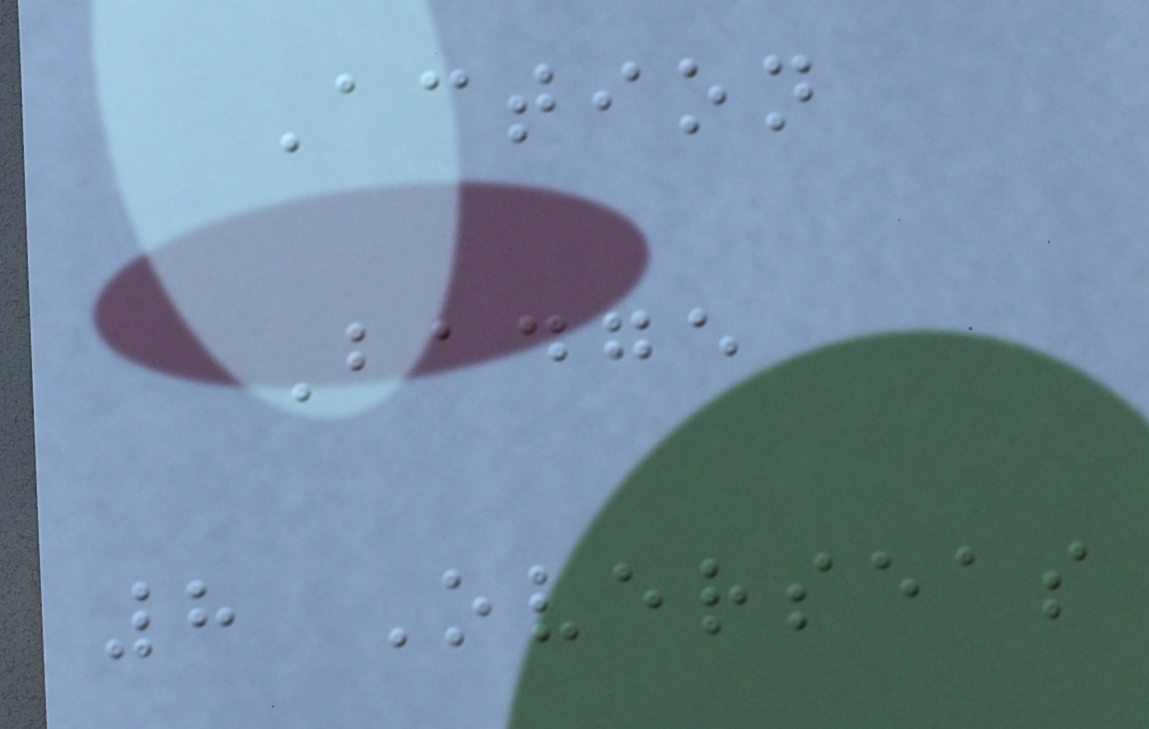Action
Badge
8 Overseas
